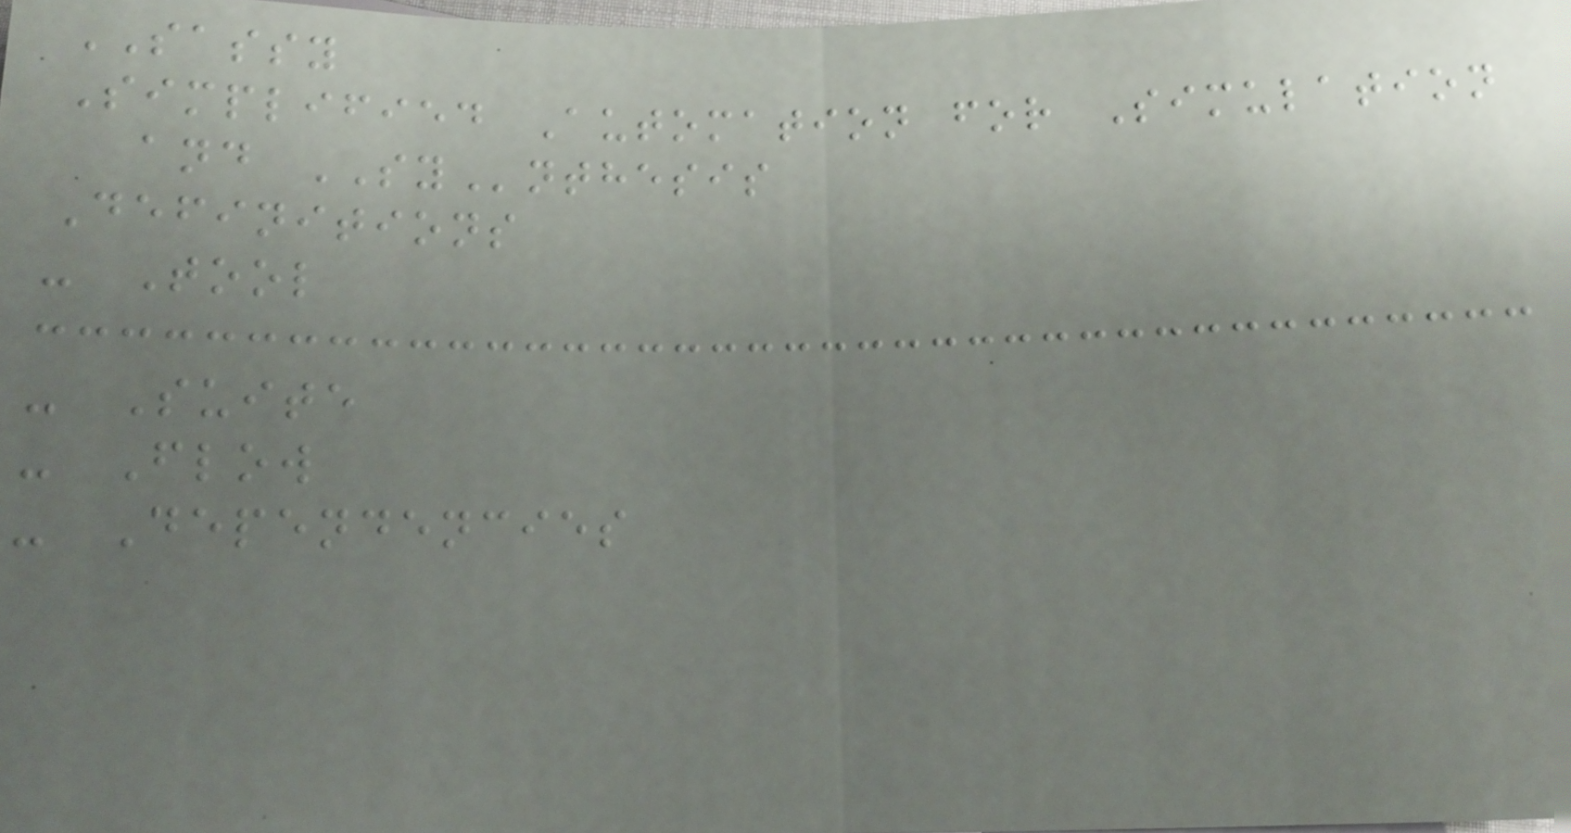SASSY
Simplified Automation for Simulation
and SYnthesis
Definitions
- Tool
- Suite
- Flow
- Dependencies
